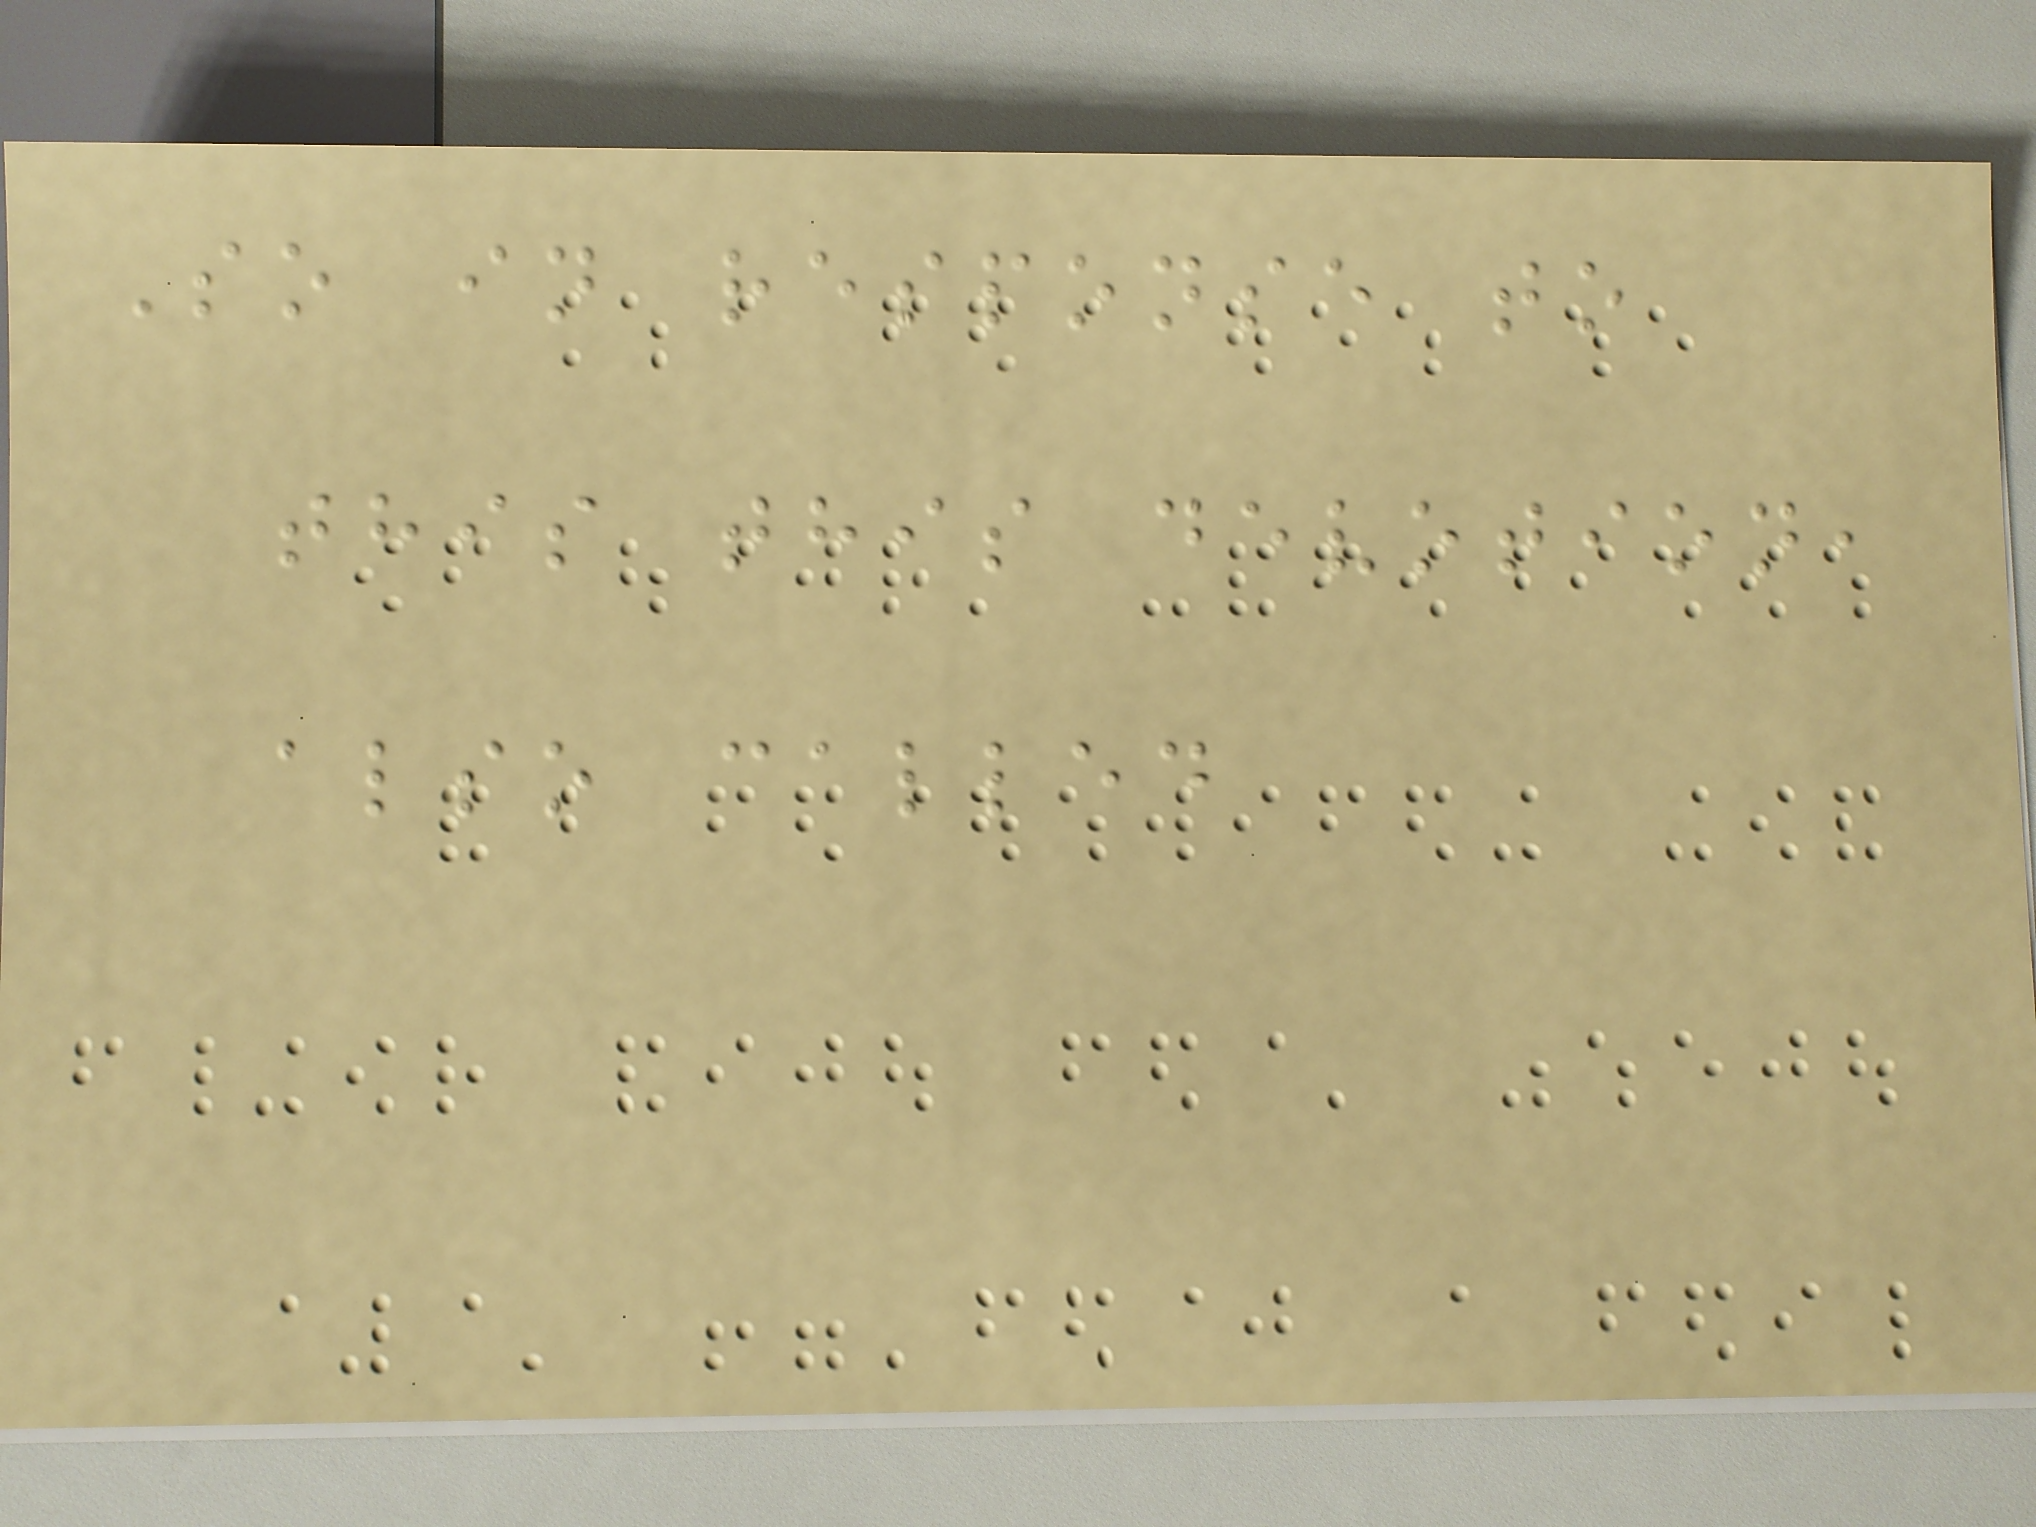So in response to
this this devotion,
also called
